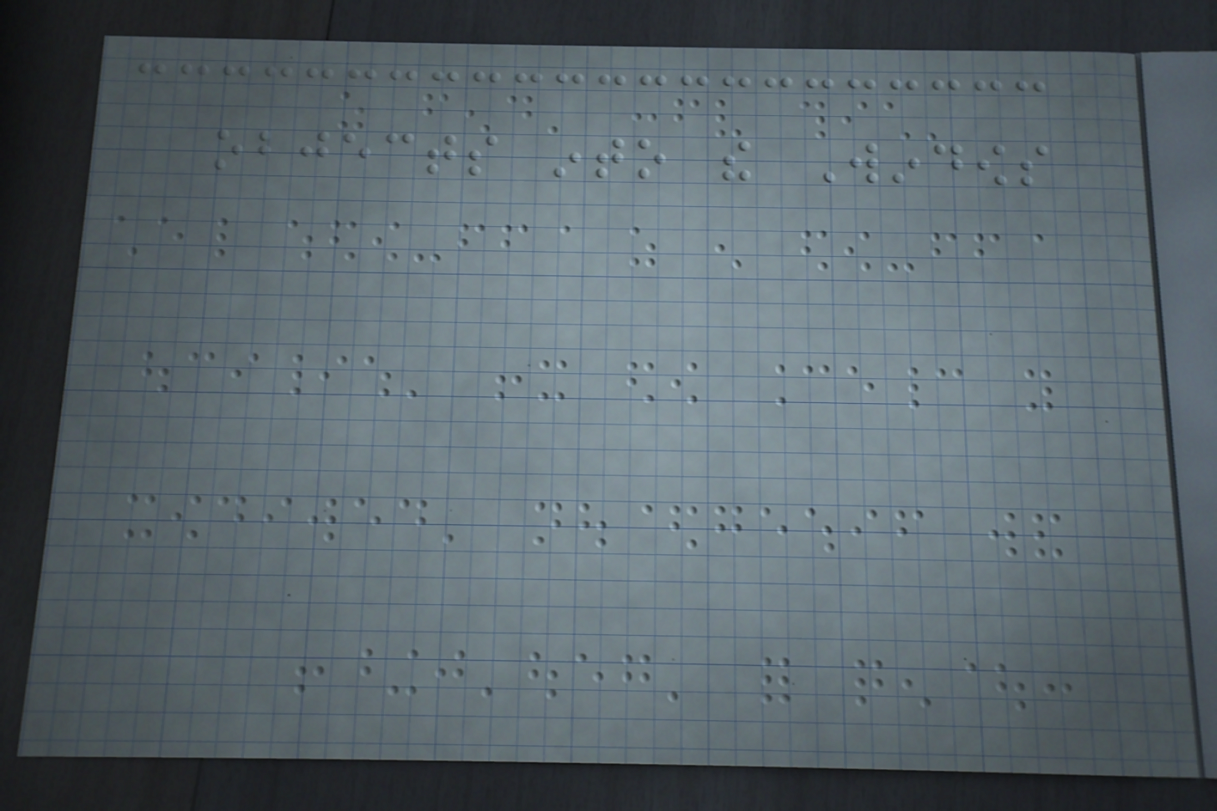objects into the Windows
